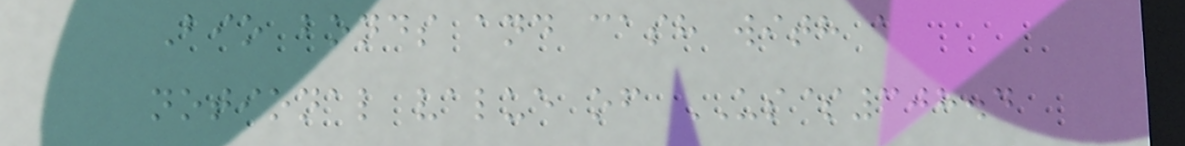Bio bonds and cash with a
notional value of US$308.4
